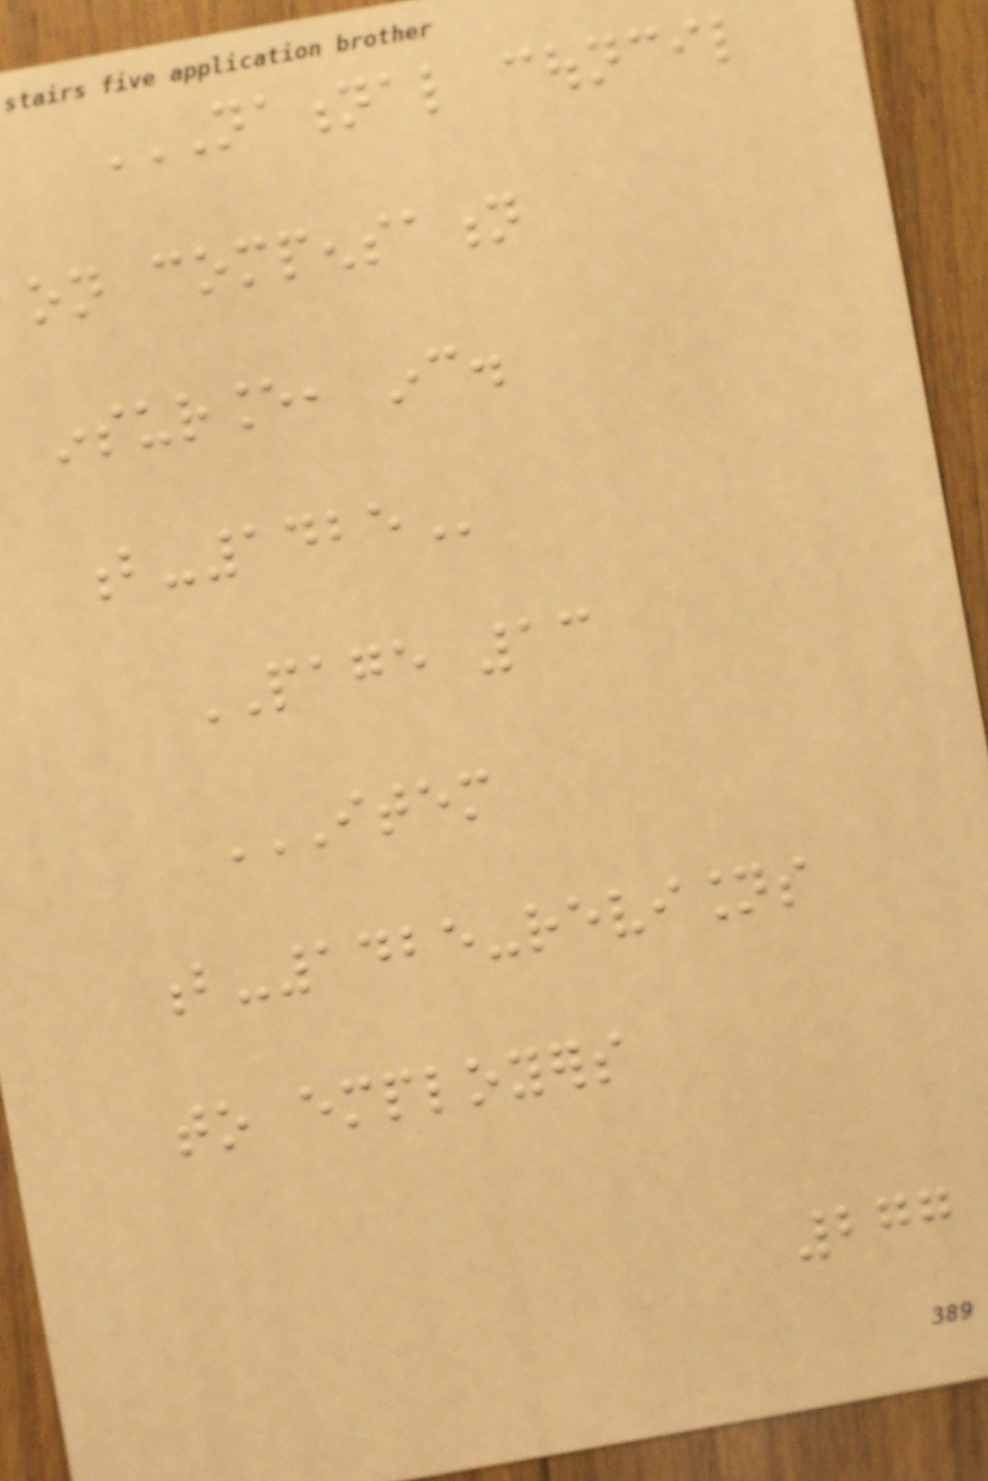NATIONAL COUNCIL
ON COMPENSATION
INSURANCE, INC.
B-1425
PAGE 13
ITEM
B-1425-REVISIONS
TO EMPLOYERS
277
